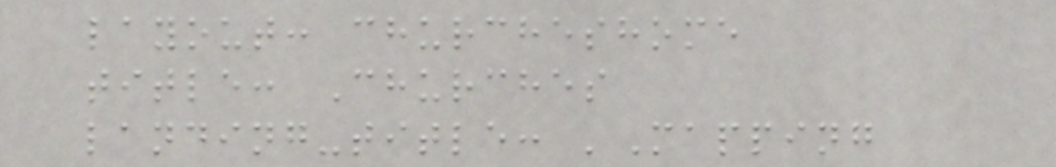layout: churcheshome
title: Churches
landing-title: 'Mapping
